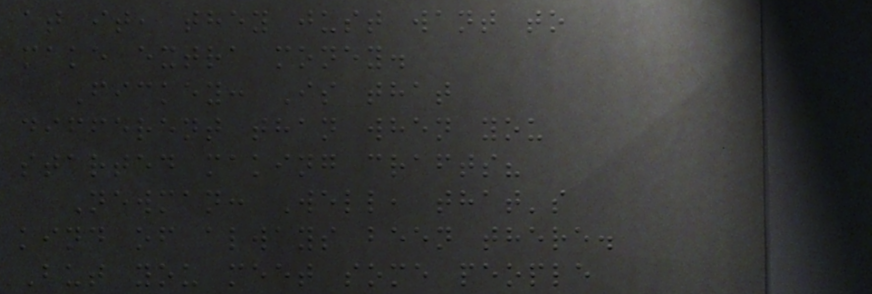at it, they just want to
make extra money.
Fickey: Is that
different than when you
started making crafts?
Newman: Well, that's
kind of always been there.
But you meet some people
